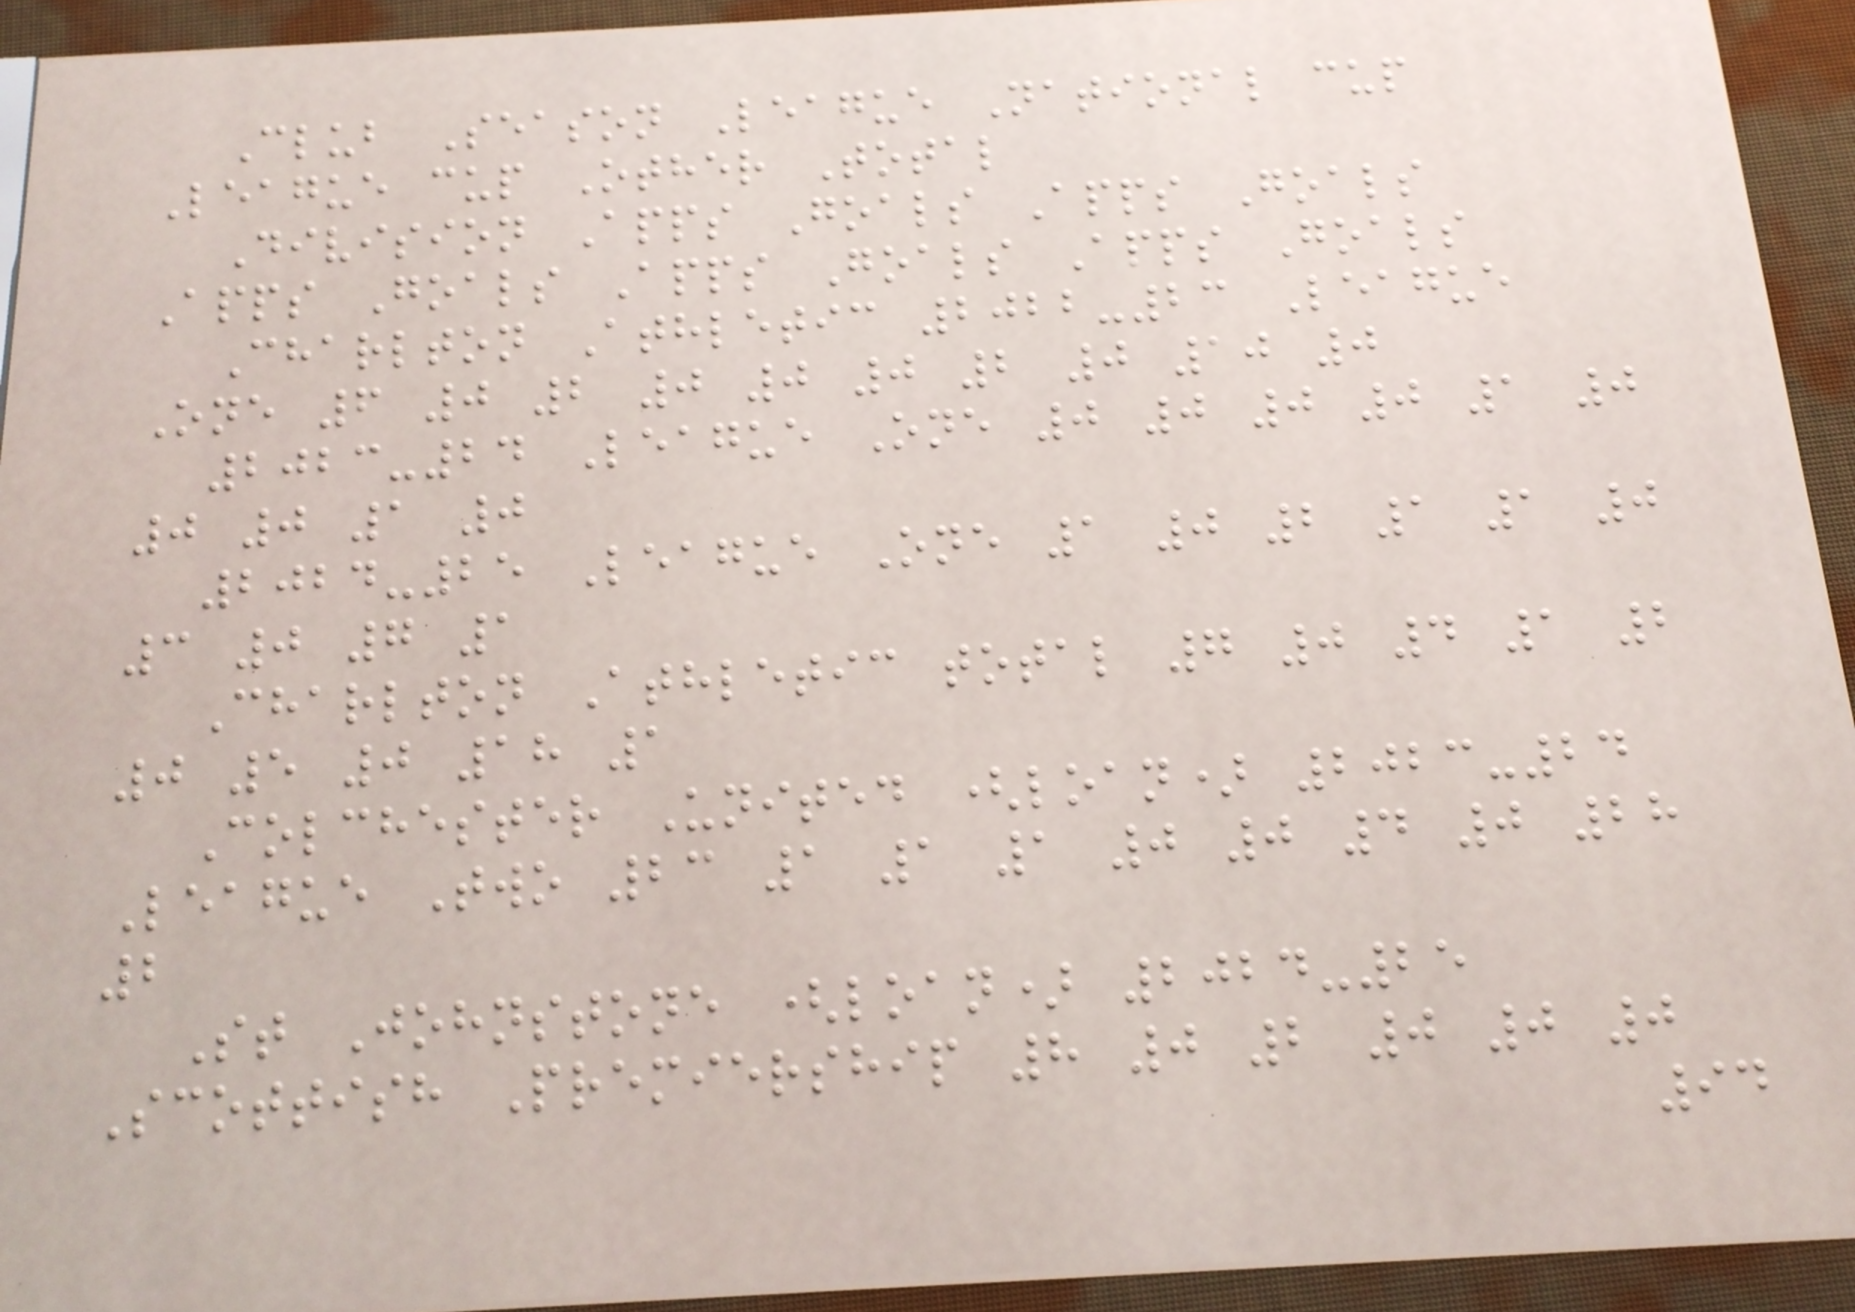Club Season League National cup
League cup Other Total
Division Apps Goals Apps Goals
Apps Goals Apps Goals Apps Goals
Charlton Athletic 2022-23 League
One 6 0 2 0 0 0 2 0 10 0
2023-24 League One 0 0 0 0 1 0
0 0 1 0
2024-25 League One 1 0 2 1 1 0
3 0 7 1
Charlton Athletic total 7 0 4 1 2
0 5 0 18 1
Colchester United (loan) 2023-24
League Two 23 1 1 1 0 0 4 0 28
2
St Johnstone (loan) 2024-25
Scottish Premiership 8 0 2 0 0 0
94
